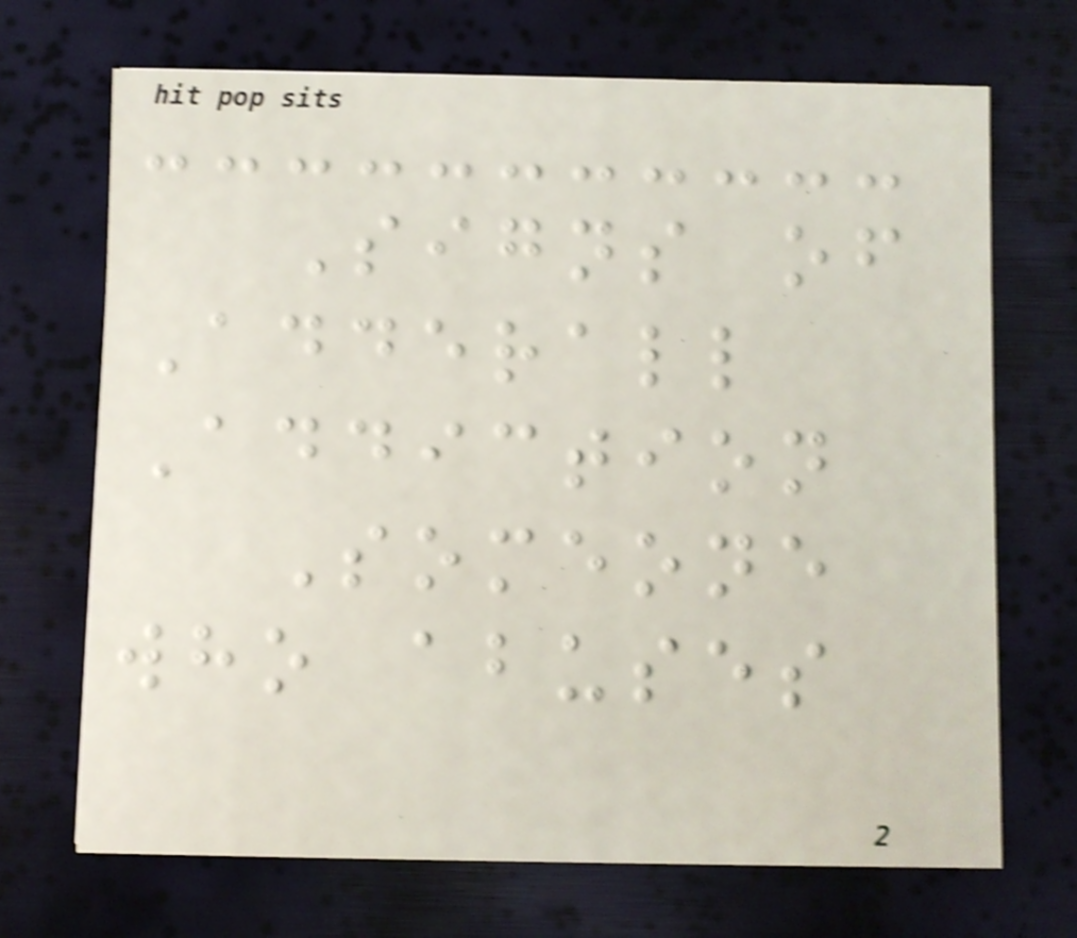Signs of
Adderall
Addiction
Someone
who abuses
